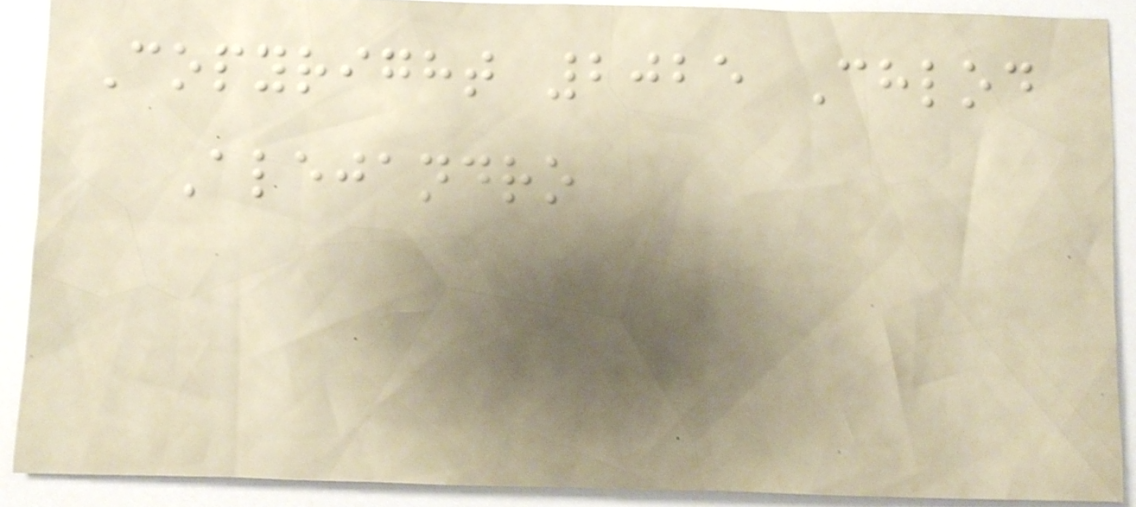Copyright 2025 Chlod
Alejandro
